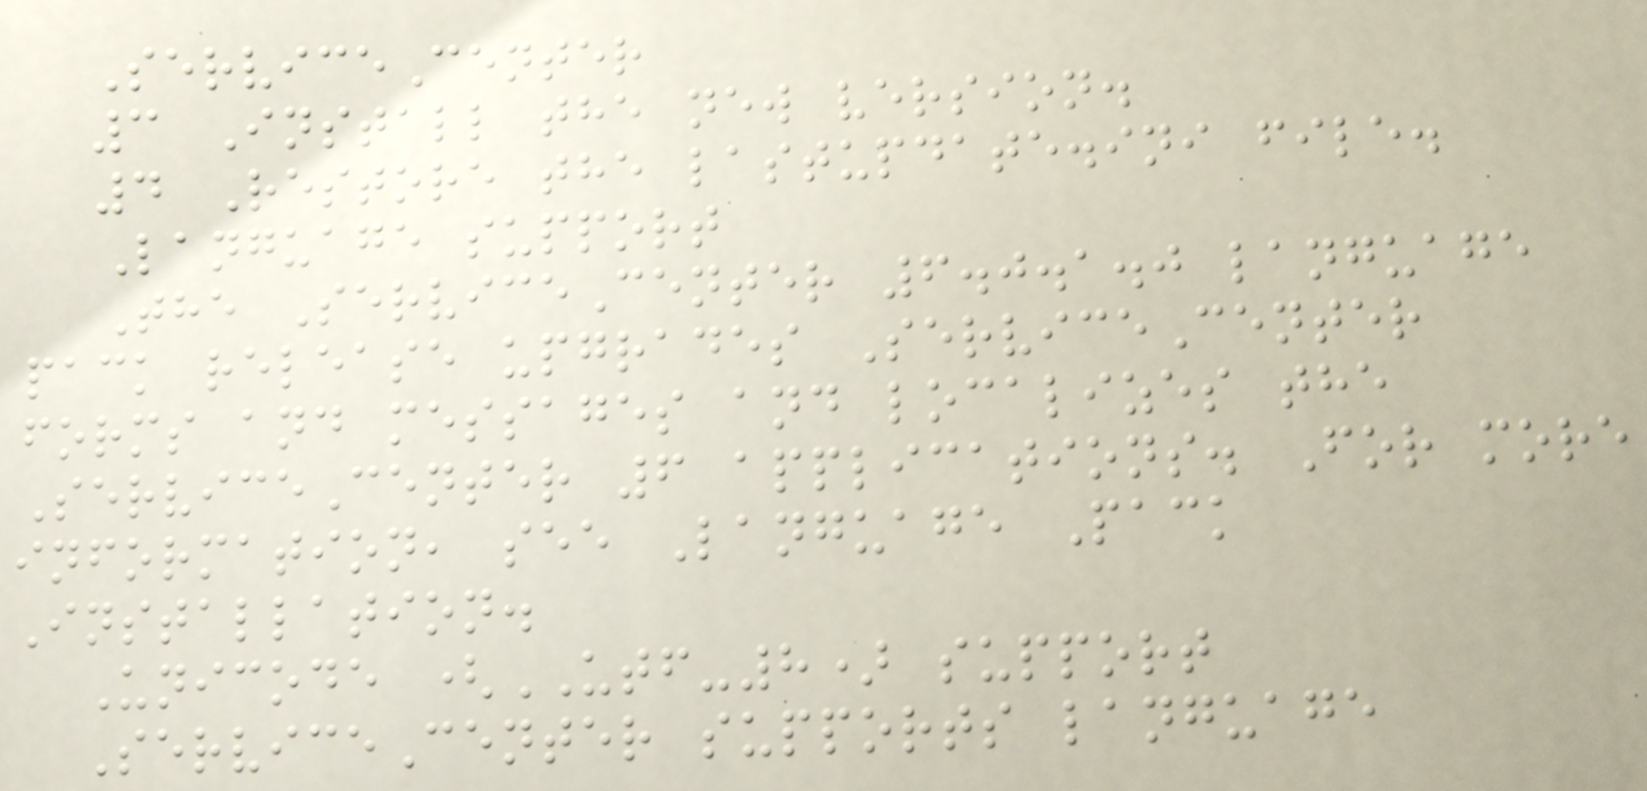ServiceCenter
3 Install the new version.
4 Restore the lastupdate.ini file.
Language support
The ServiceCenter 6.0.1.0 language
pack release upgrades ServiceCenter
forms and messages and localizes the
ServiceCenter 6 applications. For more
information, see Language Pack
Installation.
Unicode (UTF-8) support
ServiceCenter supports language
